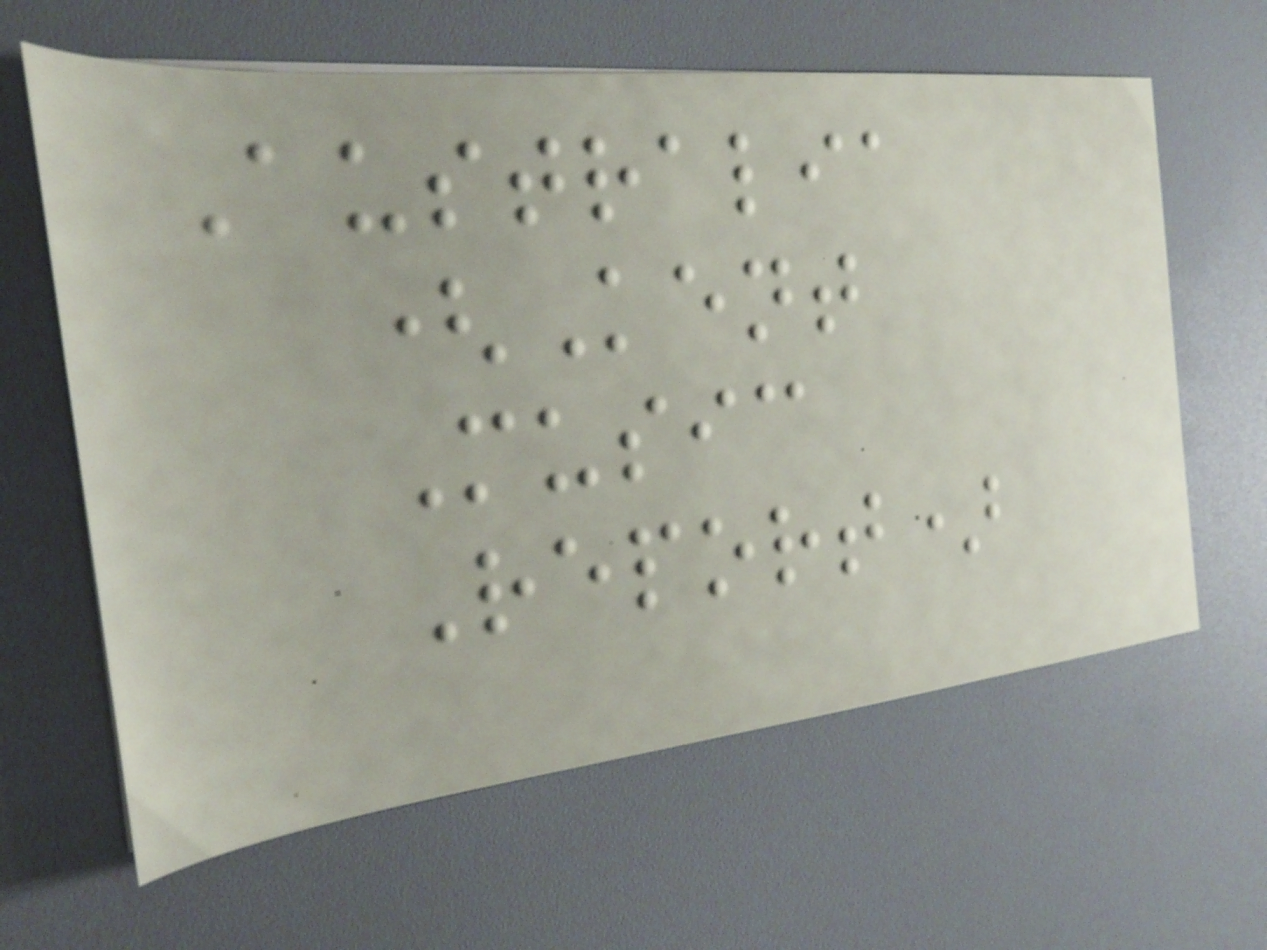Australia
(Kent
Music
Report)
